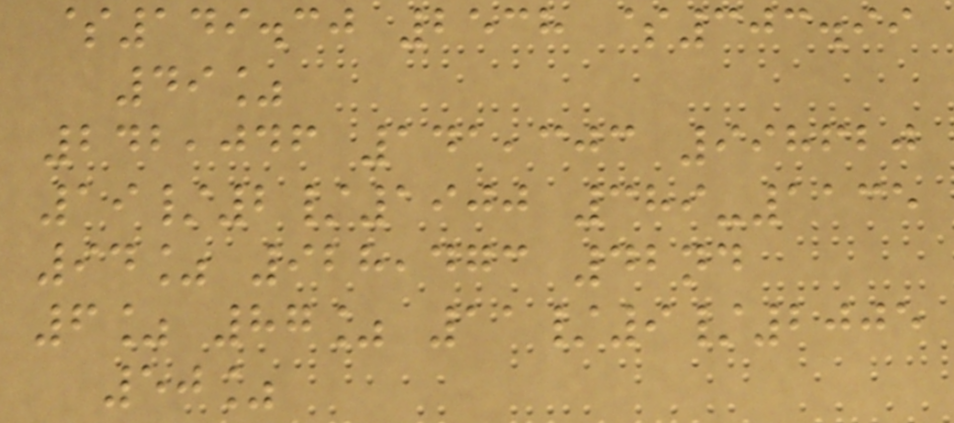$149.30 2538 $303.99
49%
242,046 141,303 998620
19/2/1900 389-1135
94% 928,473 42nd
6% 87% 11/9/2005
50%
